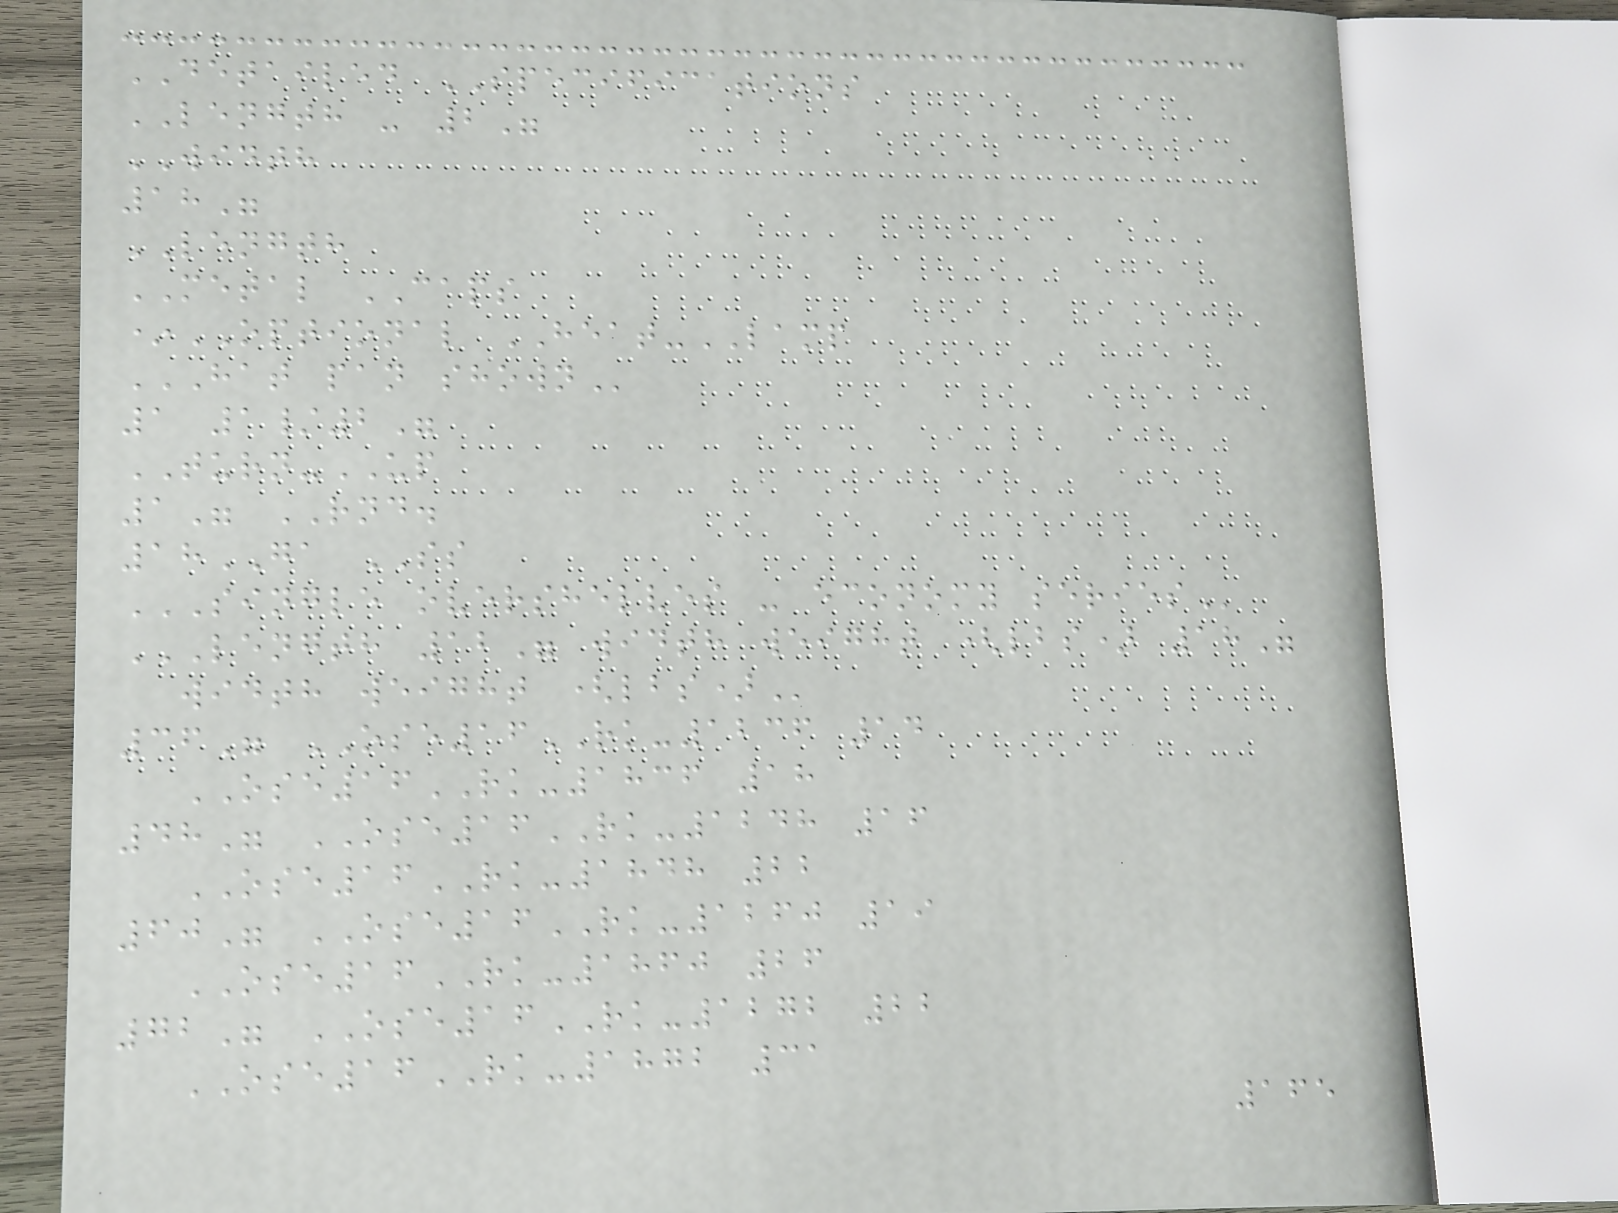DETAILED SPECIFICATIONS
LENGTH - 2"
WIDTH
18"
LENGTH
METAL CAPS
*OPTIONAL HEAT-LAMP
HAT PAN SHOWN
1 1/2"
TURN-UP
1" RND.
18GA SS
SINGLE OVERSHELVES - ECONOMY SERIES
LENGTH 12" WIDTH WEIGHT (LBS) 18"
WIDTH WEIGHT (LBS)
36" OSE16RK-1236 14
OSE16RK-1836 18
48" OSE16RK-1248 16
OSE16RK-1848 22
60" OSE16RK-1260 19
OSE16RK-1860 26
72" OSE16RK-1272 22
OSE16RK-1872 31
165
